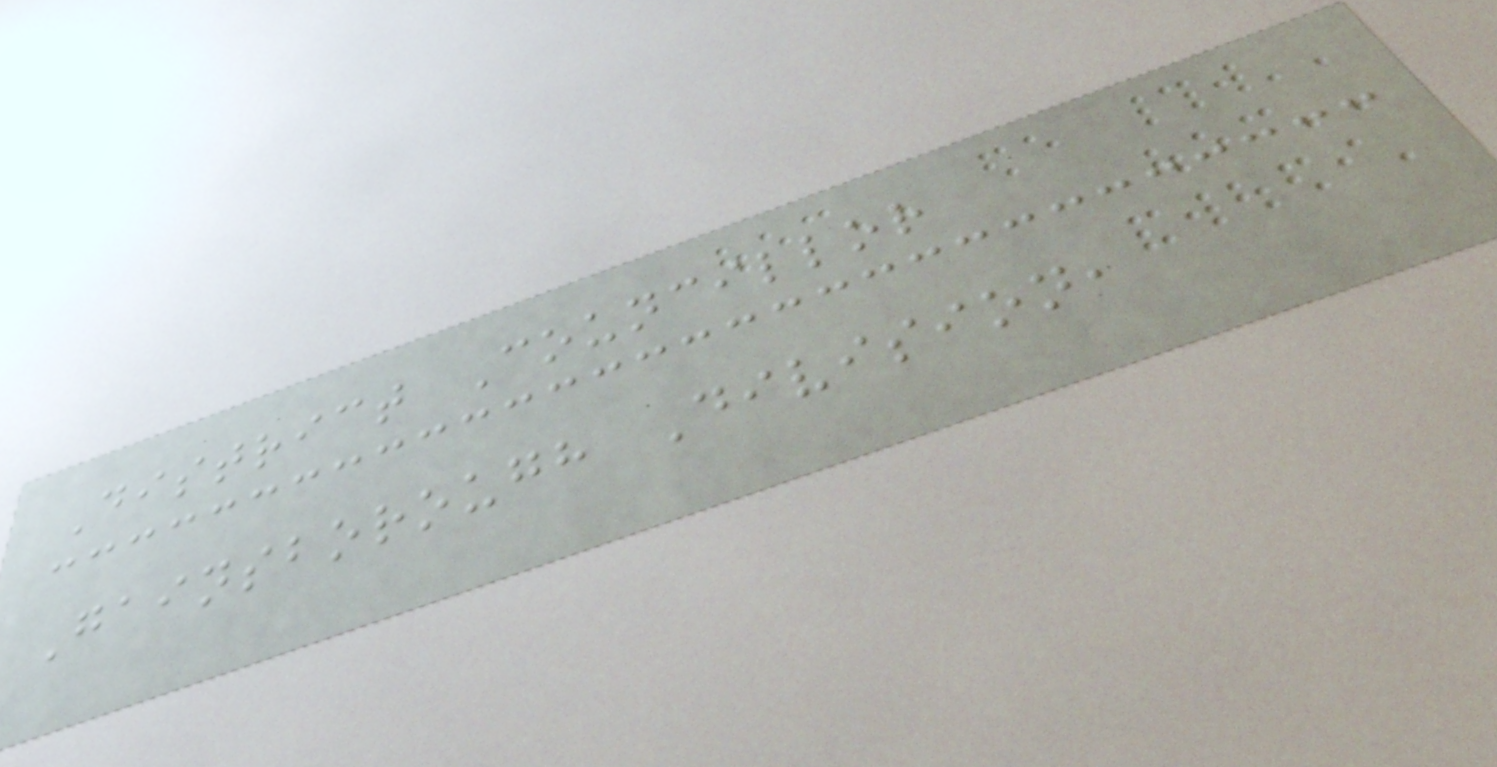District Councillor
Gainsborough Division,
